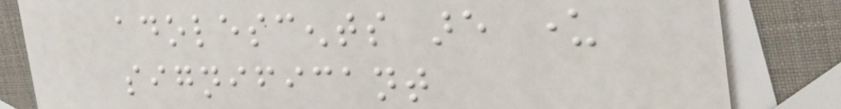adolescents are under
significant
